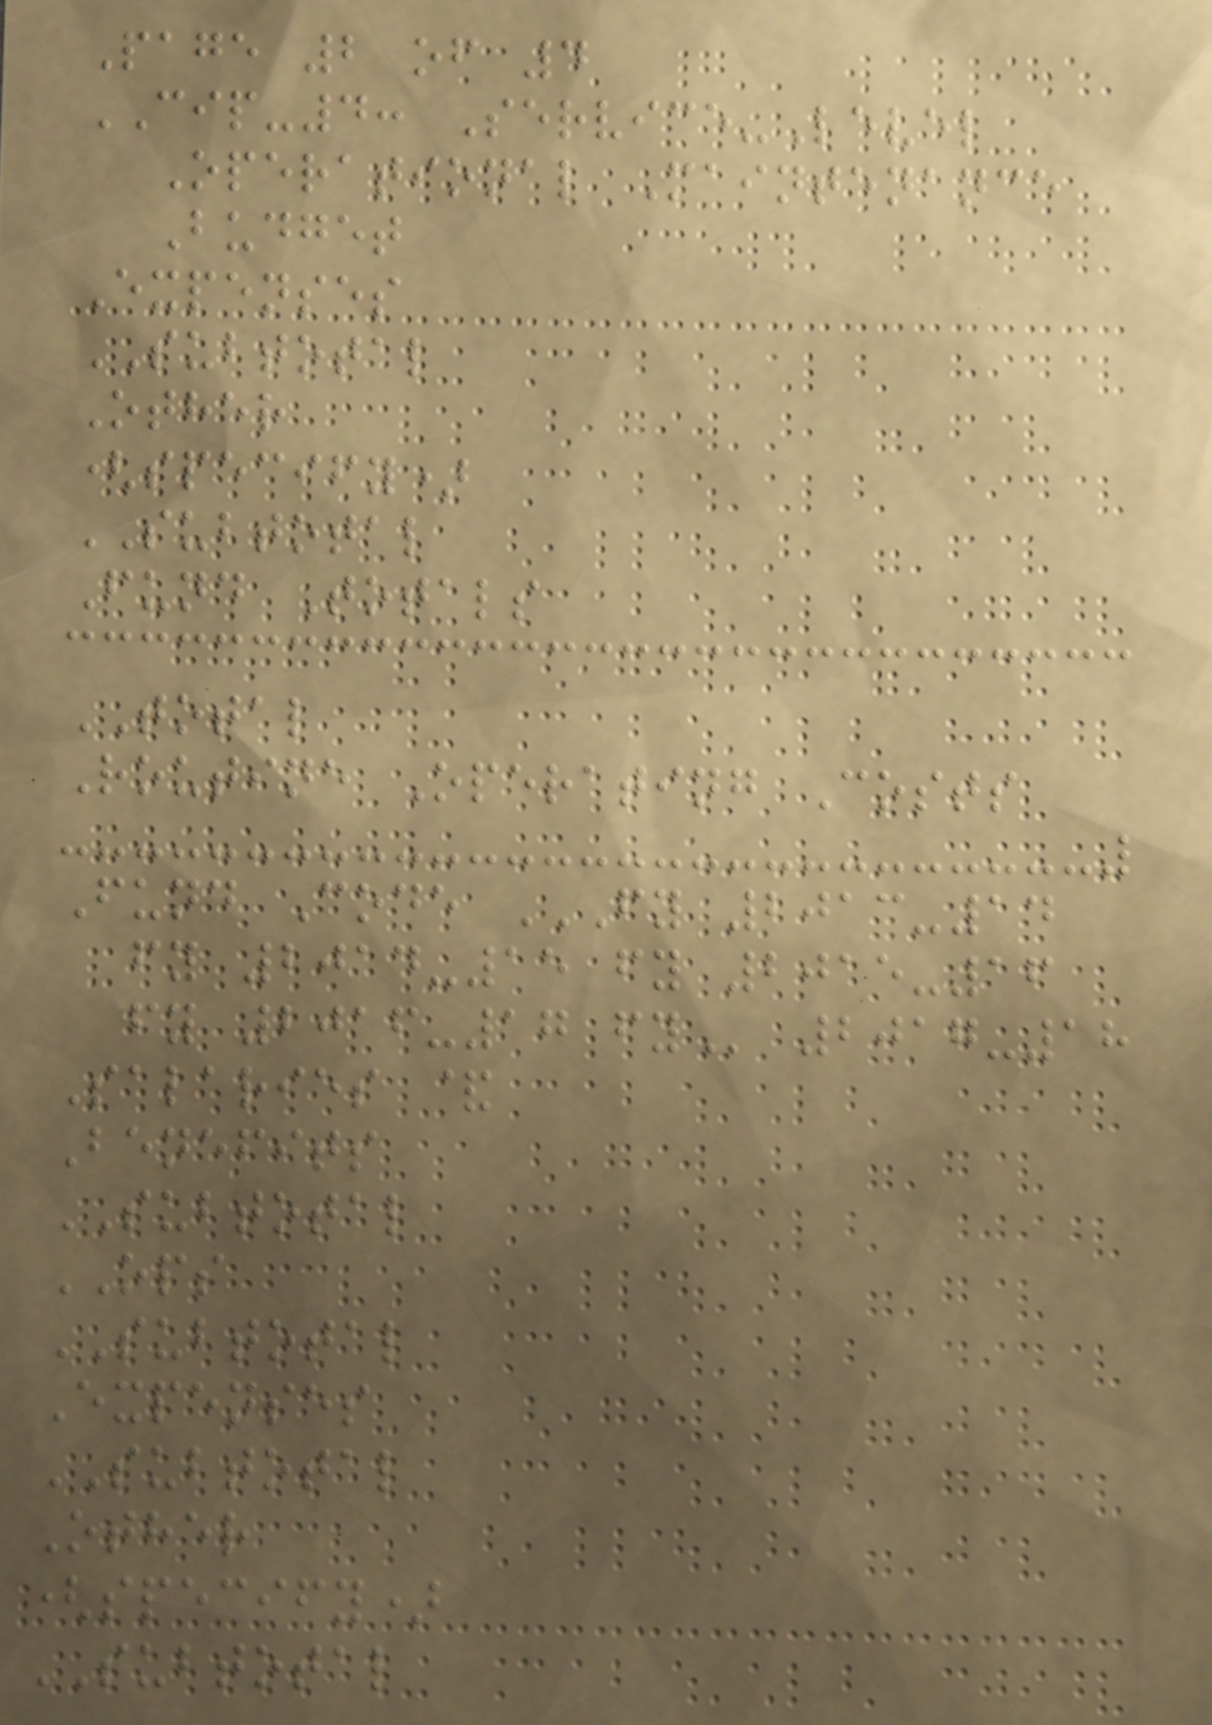Page 2 of 4
CIP-4: Service-Level
Operational Maintenance
Budget
Expenses
SUBTOTAL
Other
(specify)
SUBTOTAL
Fund Totals
TOTAL
Routine Operating Costs
Fund Code FY 2013-14
FY 2014-15 FY 2015-16
FY 2016-17 FY 2017-18
Salaries &
Benefits
SUBTOTAL
OPS
SUBTOTAL
Expenses
SUBTOTAL
Other
(specify)
SUBTOTAL
